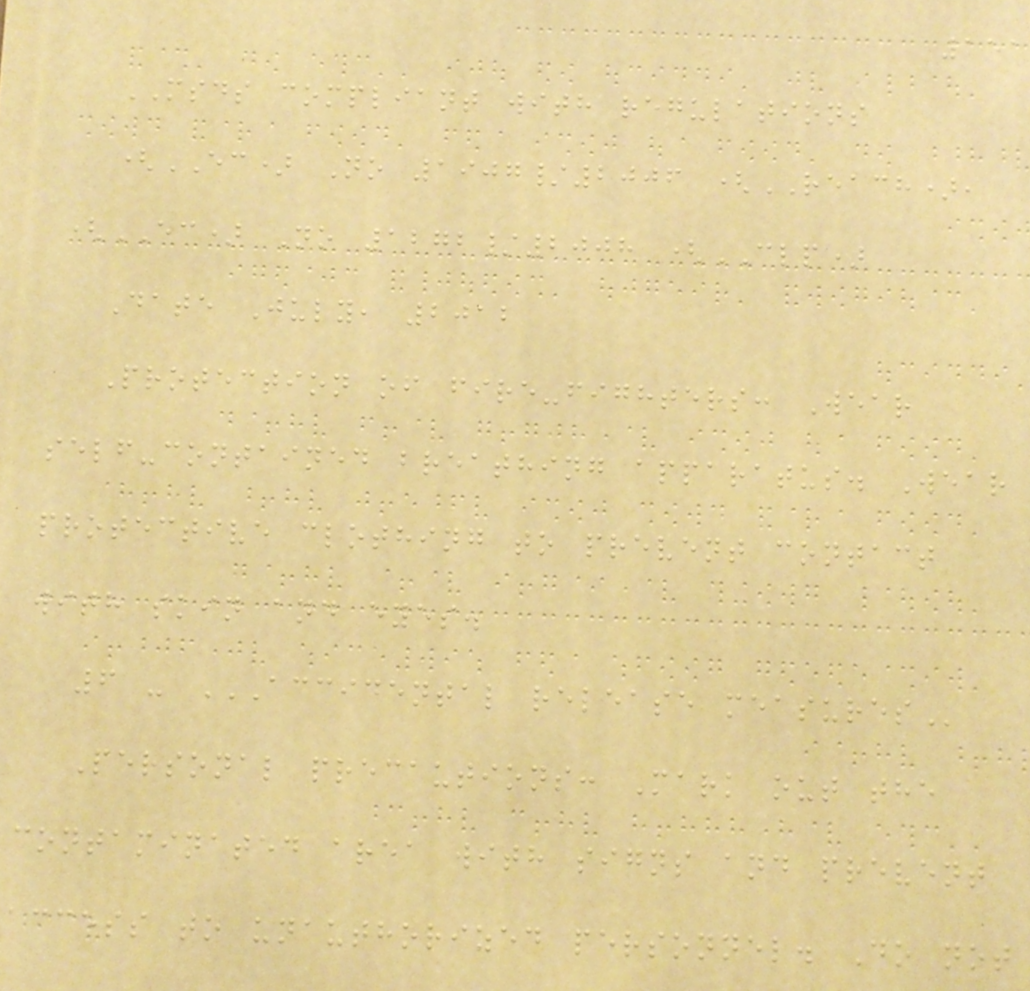151
MSDS compliant with regulations
(EC) No 1907/2006 (REACH),
(EC) No 1272/2008 (CLP)
Date July, 2012
Protection of fire-fighters: Wear
self-contained breathing apparatus. Wear
protective clothing to prevent contact
with skin and eyes.
6 - ACCIDENTAL RELEASE MEASURES
Personal precautions: Mark out the
contaminated area with signs and prevent
access to unauthorized personnel. Do not
